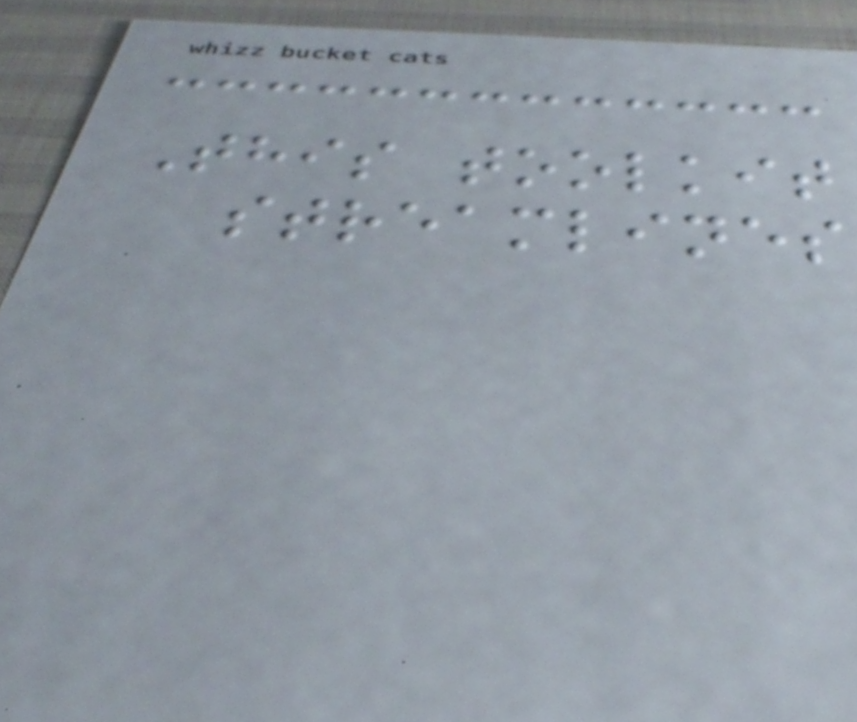This toolkit
streamlines
